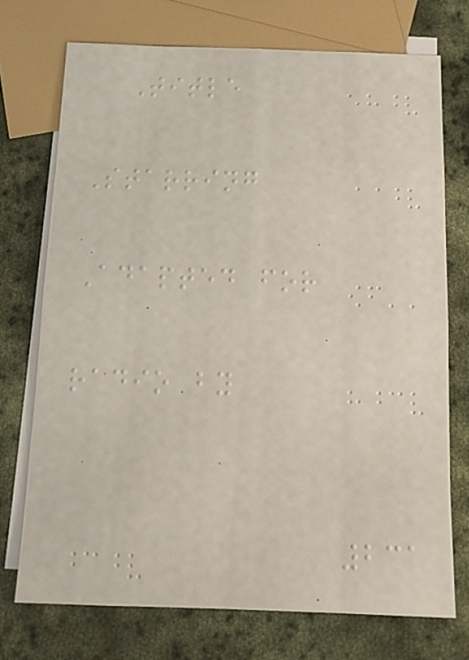Title
Starring
Adapted for
radio by
231
